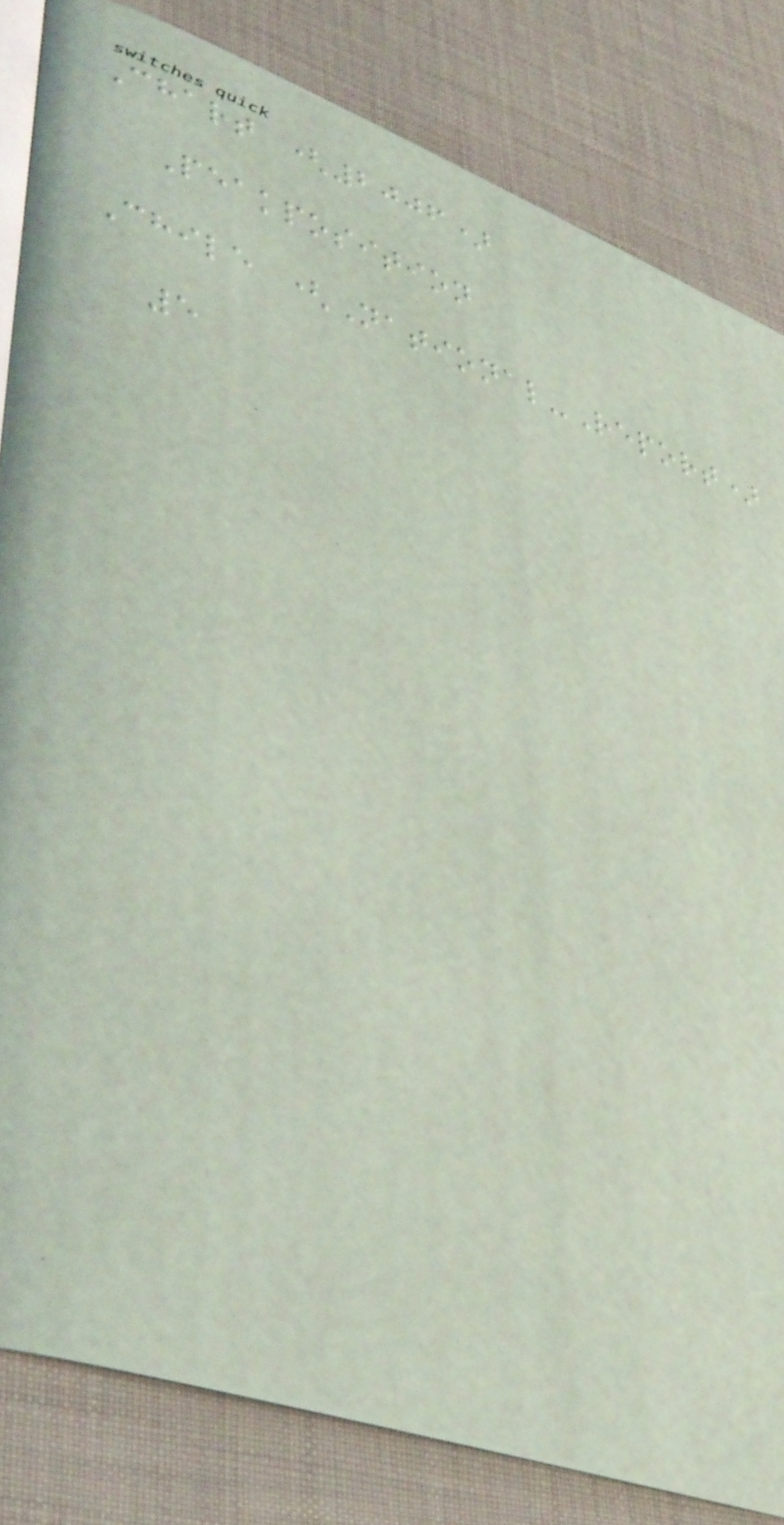Chart (2006)
Peakposition
Chile (National-Report)
5
